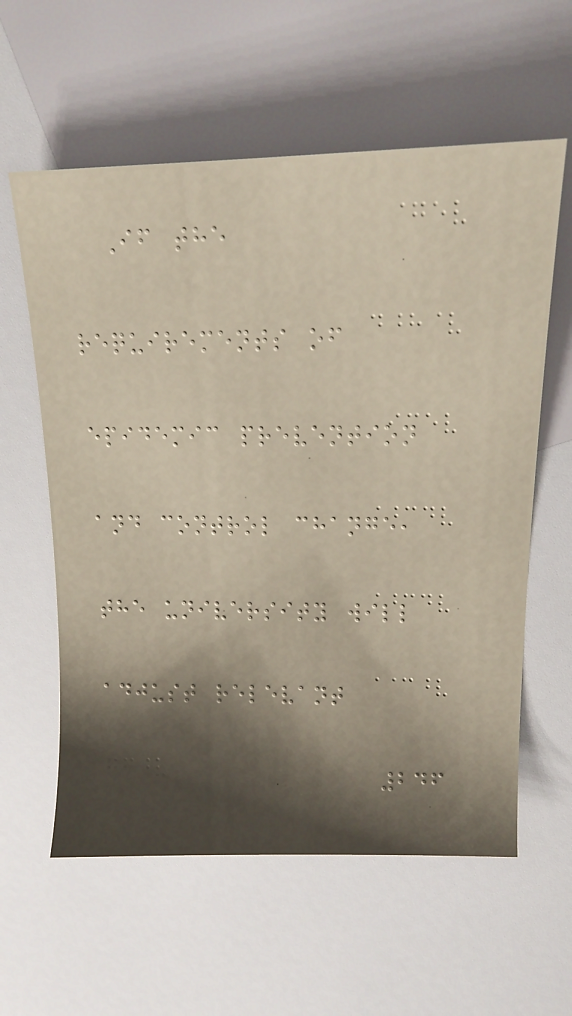If the
requirements of
epidemic prevention
and control change,
the university will
adjust relevant
246
